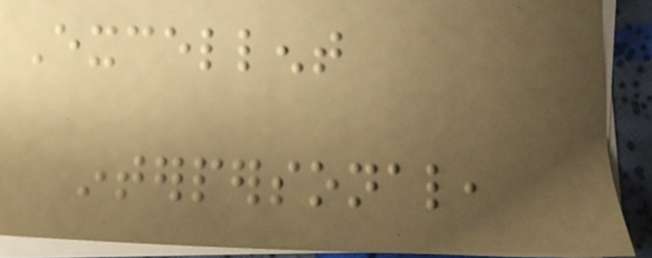Excellent
interpersonal,
